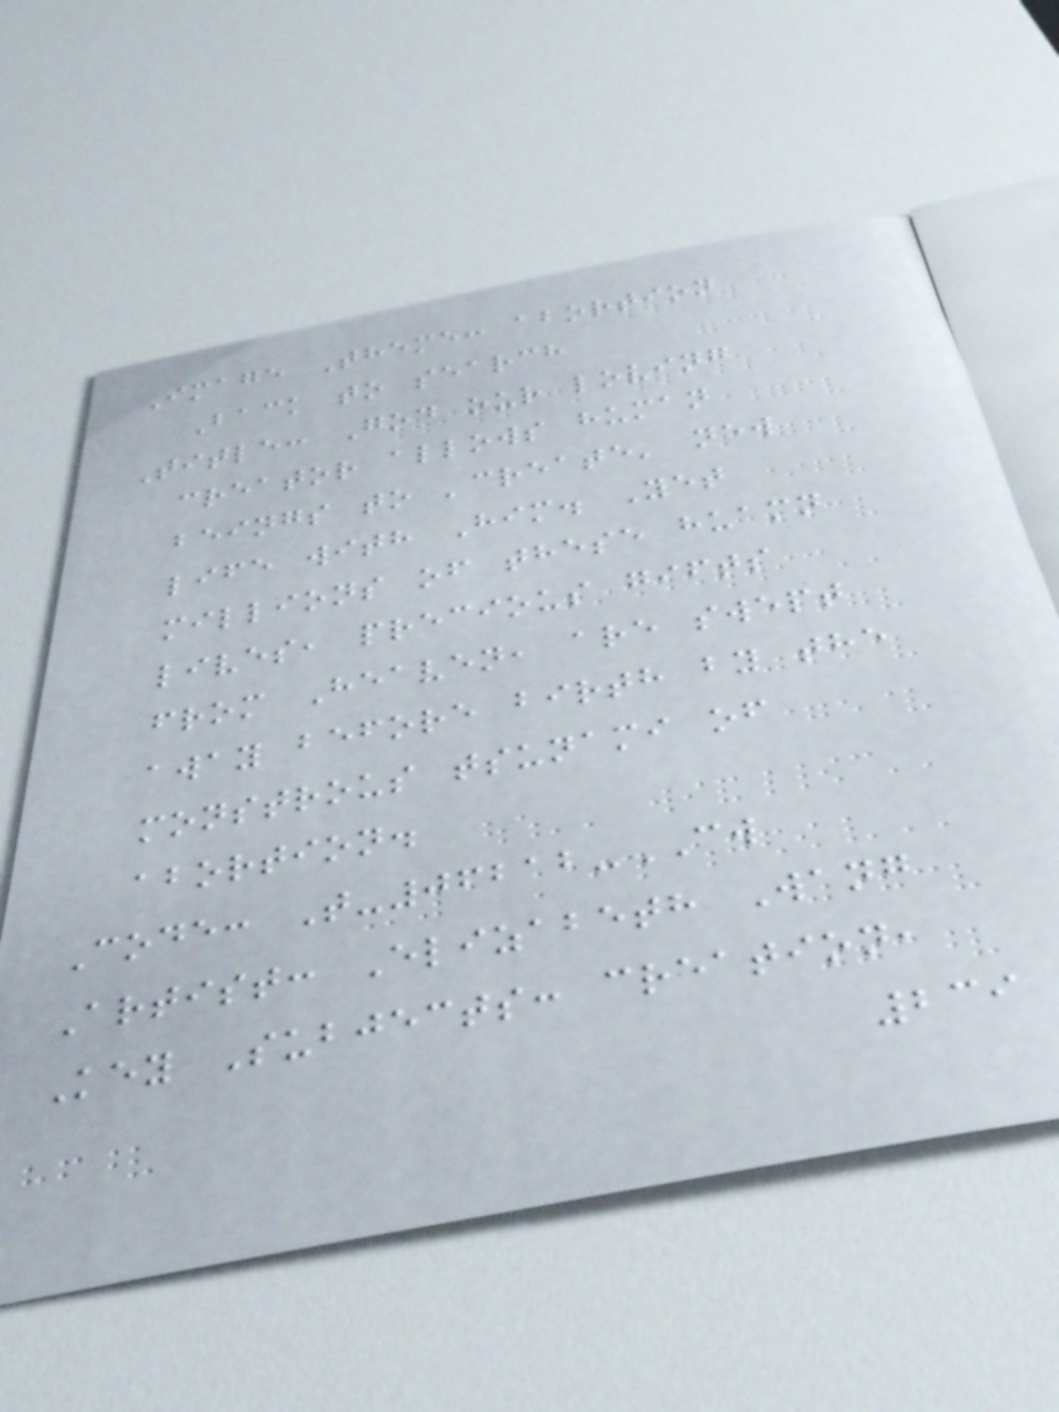Image Theme: abortion
Back to search
Title: God our loving
creator allows human
beings to 'create' new
life with Him. Yet
millions of these huamn
lives, precious gifts
from Heaven, are swept
away before birth by the
monstrous tsunami of
abortion.
Code: T-06212-CW
Artist: Elizabeth Wang
Key Subjects: creation,
239
